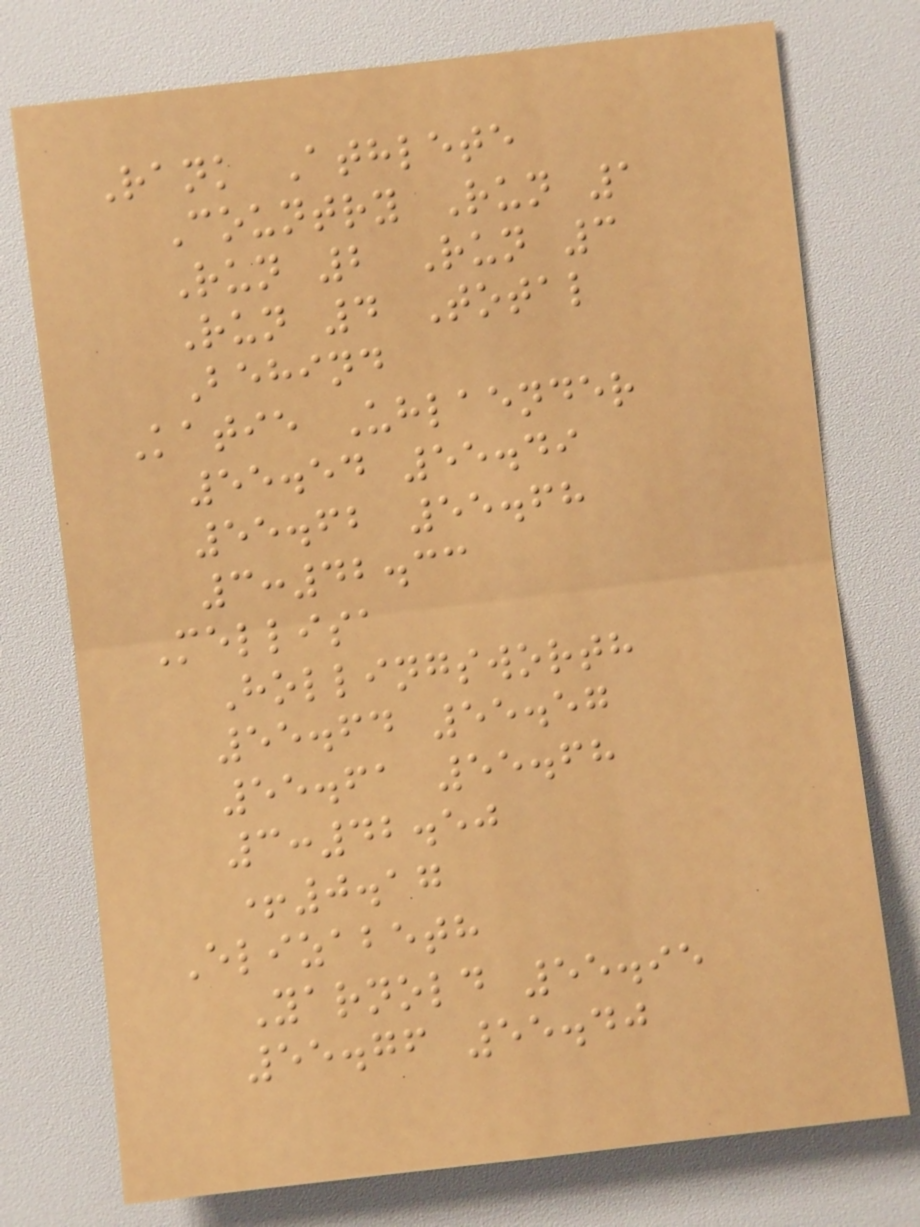Rank Athlete
Country Run 1
Run 2 Run 3
Run 4 Total
Behind
Katie Uhlaender
55.54 55.49
55.62 55.68
3:42.33
Mellisa
Hollingsworth
55.64 55.57
55.61 55.68
3:42.50
+0.17
Elizabeth
Yarnold 55.95
55.76 55.40
